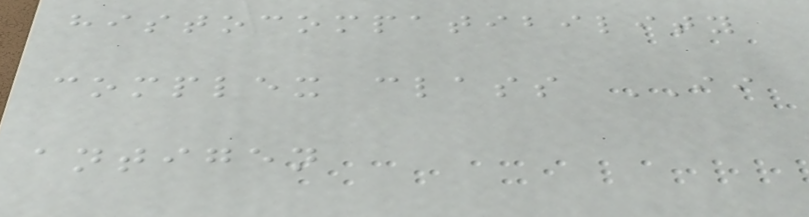histocompatibility
complex class II
antigen
